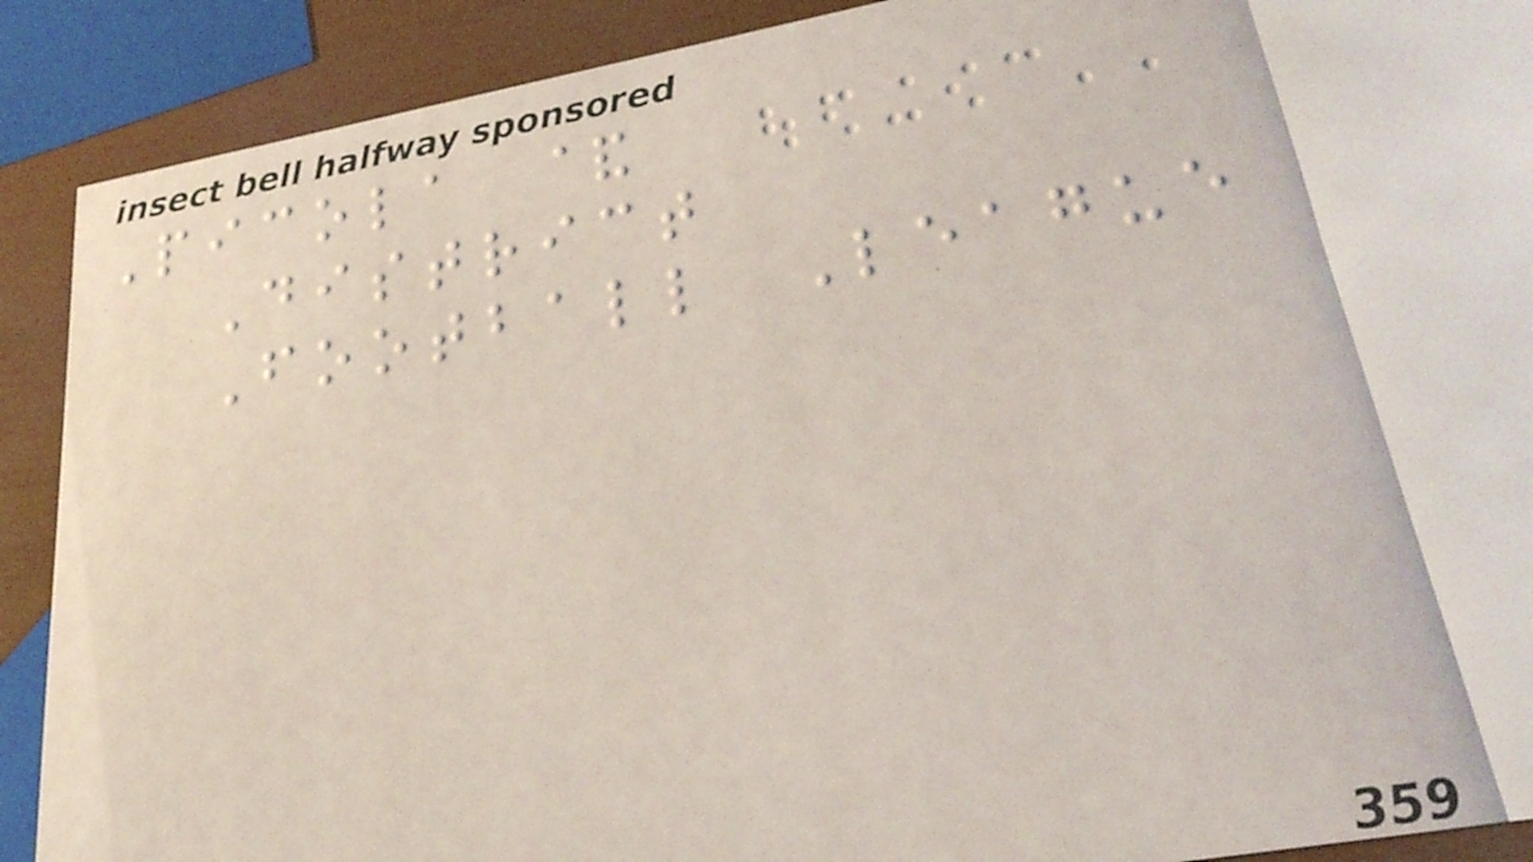Picola &
District
Football League
